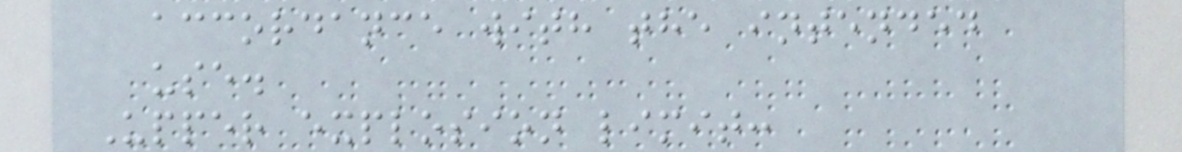accordance with the intended
use.
Upper explosion limit:
